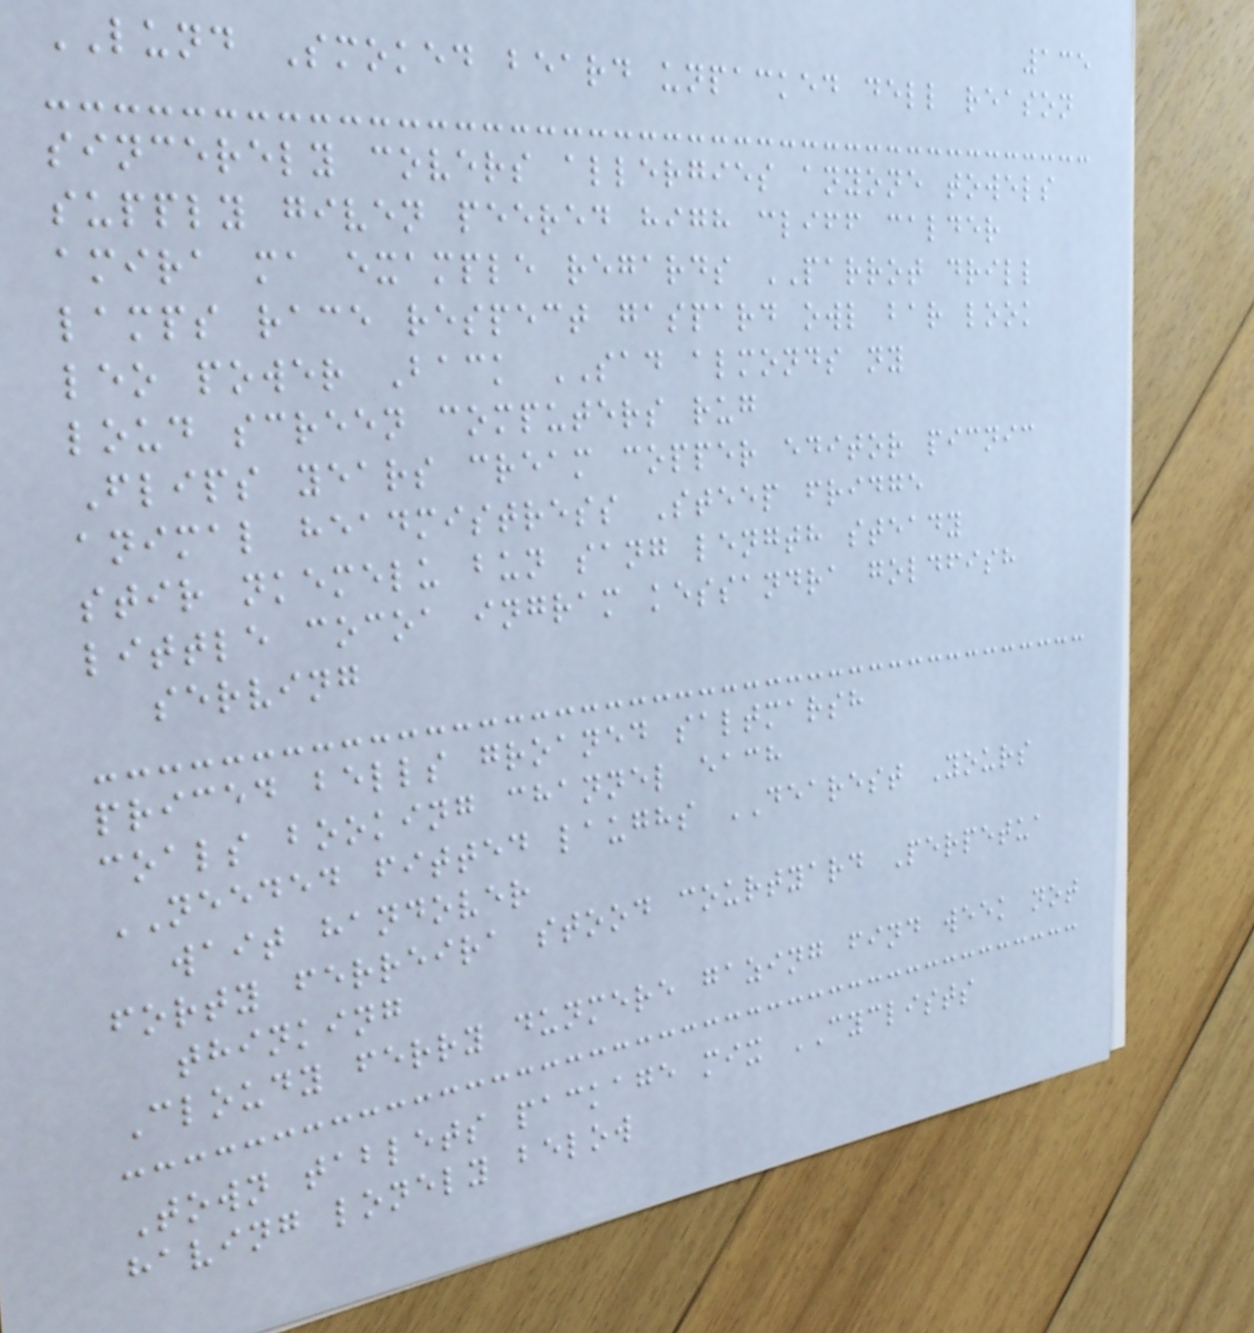135
LUND Smoked beard unpacked dell reason
sincerely covers allergies anyone towels
supply given peered high cliff calder
amira ma example regards PARROT drill
lamps race respect gaspard owl bar look
leo power Back SAD almonds ny
loud screen computers rug
Flips years cream copper editor picnic
animal headmistress Steep fridge
stir nkemelu bun sang length steady
little cocoa ingram kessandra goldfish
serving
priced bells groaned saltmarsh
coals booking channel each
NEEDED fitted laughs DEAREST Yours
wait handover
forty ferreira stood courtyard Perpetua
thinking
Cloudy ferry dunmere gazing find week not
Town tablets package mix CYCLISTS
having lonely below
